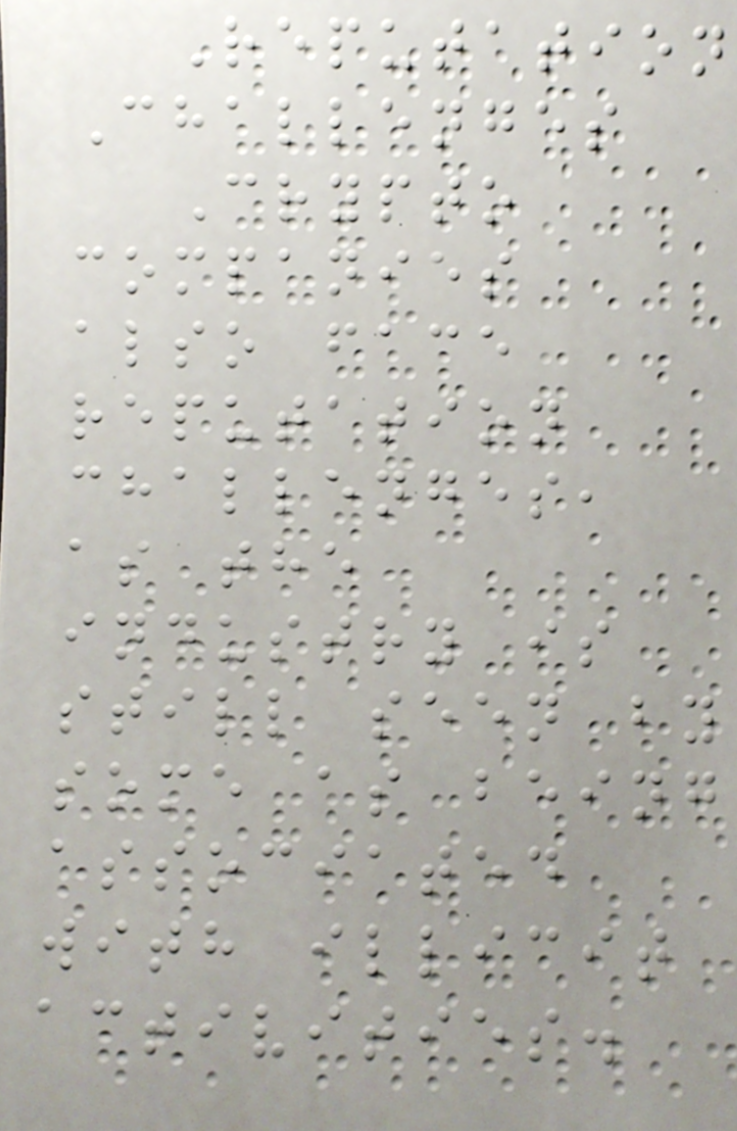Reputation
Challenges
Crypto
companies
also face
reputation
challenges,
as the
industry is
still seen by
some as being
associated
with illicit
activities.
